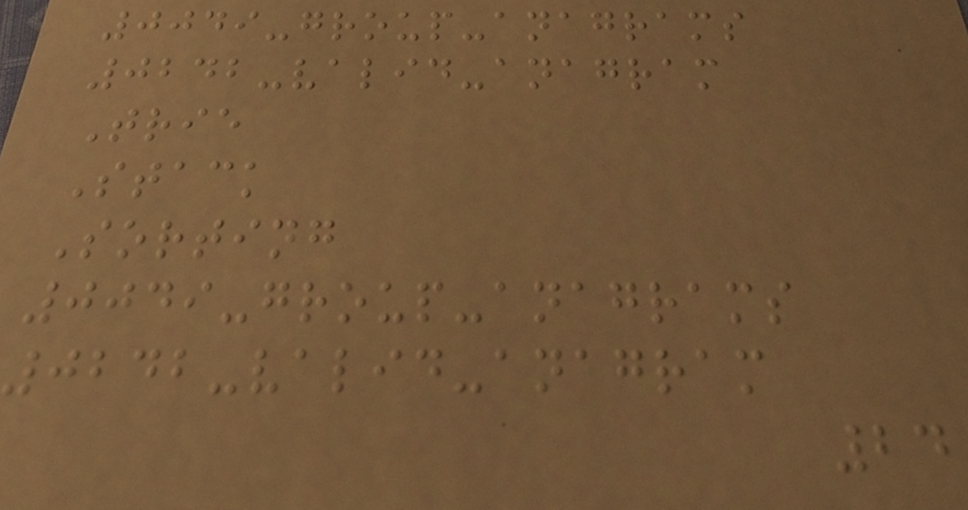0049-group-anagrams
0242-valid-anagram
Trie
Stack
Sorting
0049-group-anagrams
0242-valid-anagram
24
